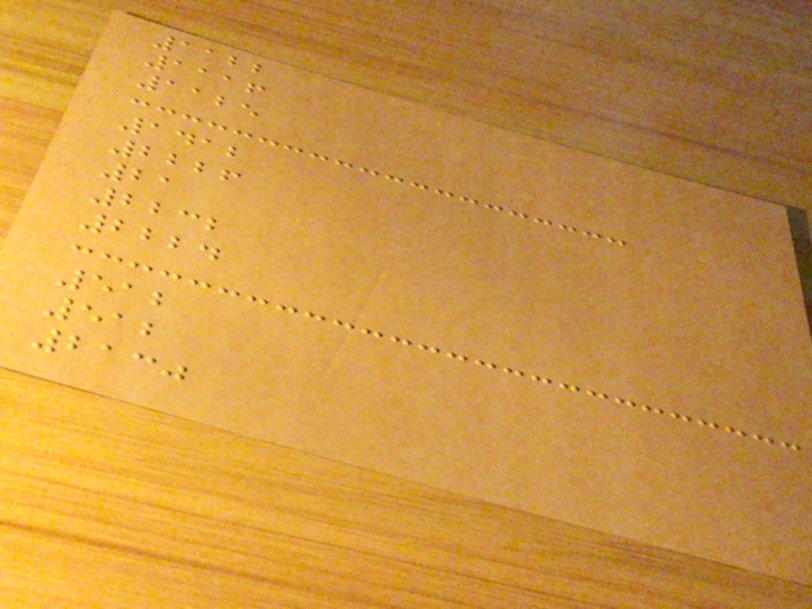1122
1116
1125
1412
2226
21
2232
2224
512
512
2130
